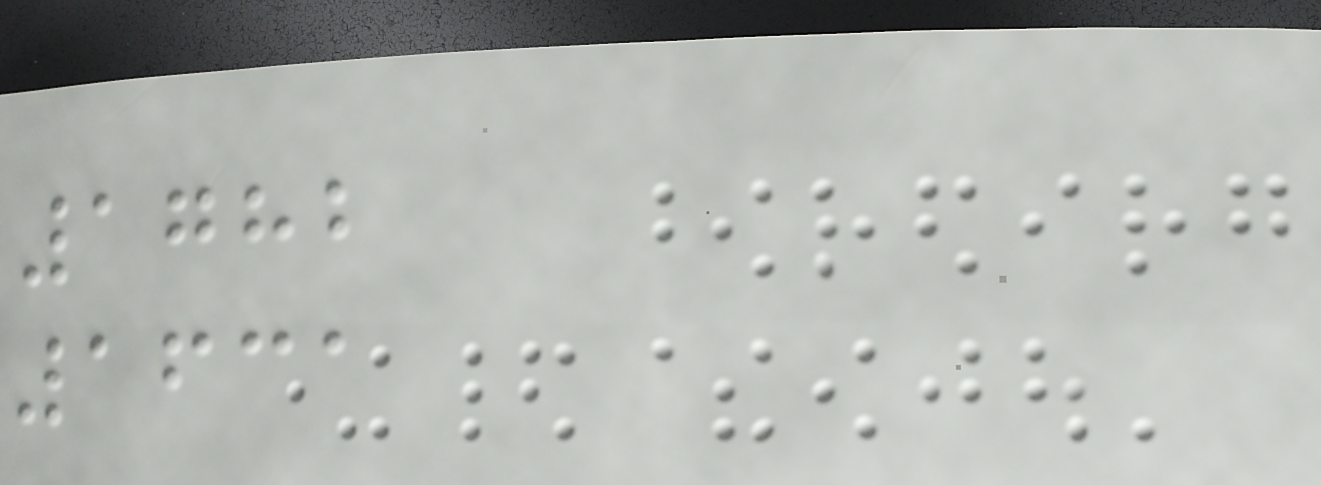1782
1631
